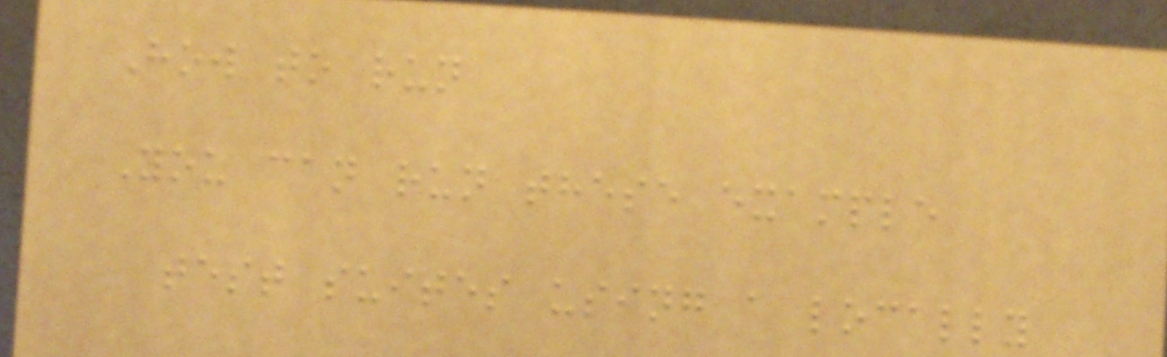How to run
You can run these example
test suites using a locally
